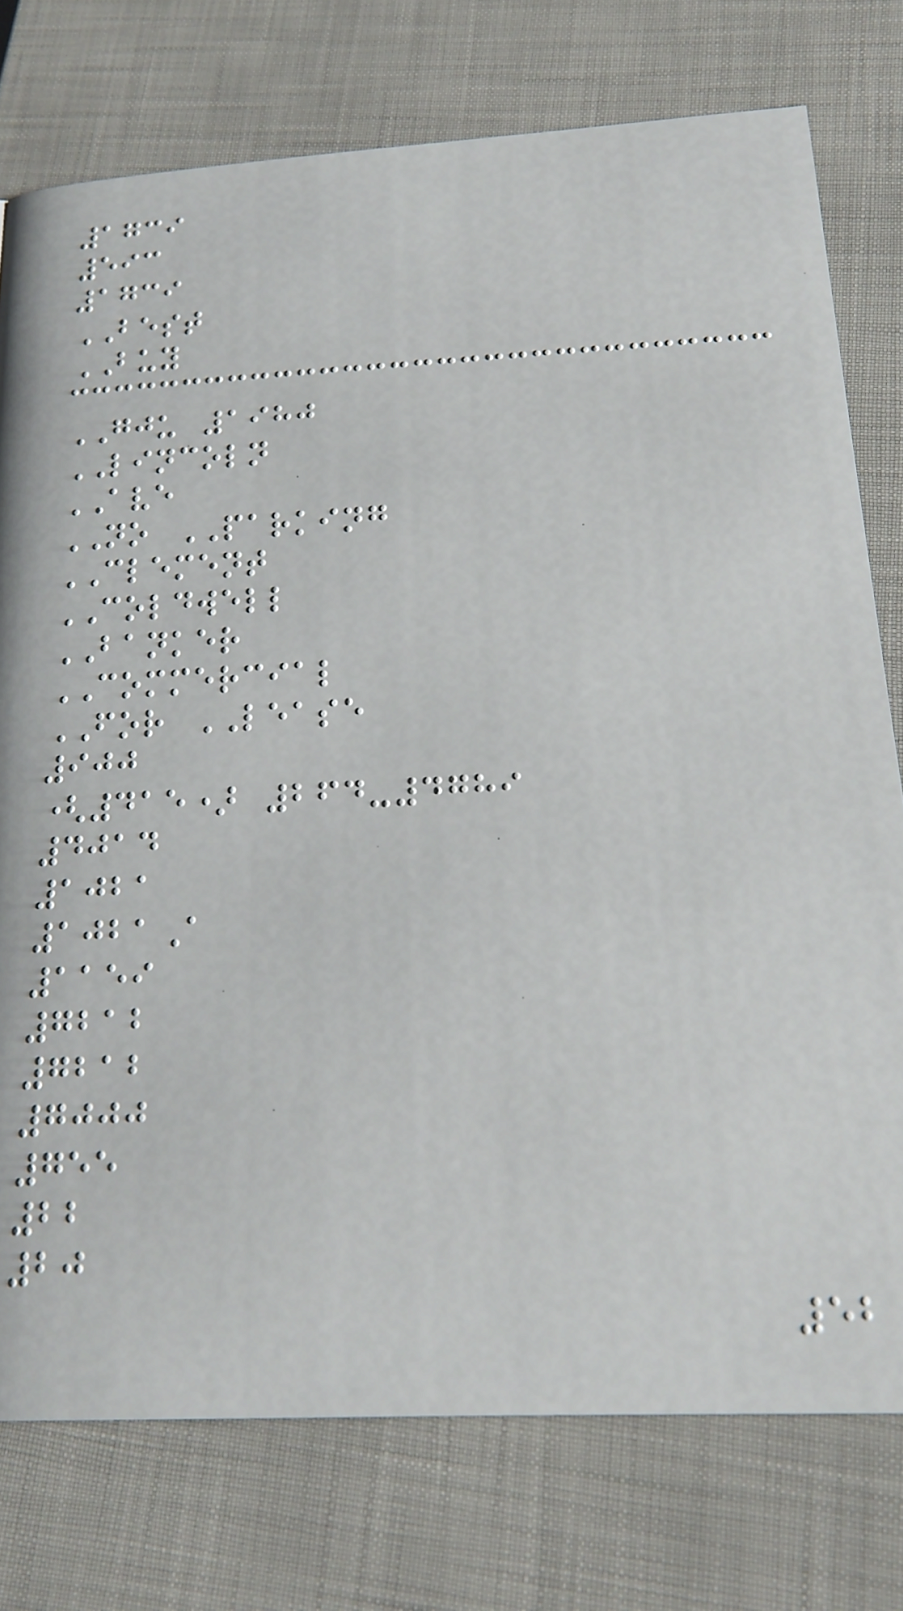1739
593
1739
BEST
BUY
GJU 1980
LINCOLN
AVE
NO PARKING
CLEMENT
COLDWELL
BANKER
COMMERCIAL
FOR LEASE
900
(415) 264-4789
4014
1021
1021A
1159
7212
7212
7000
755
22
20
52
